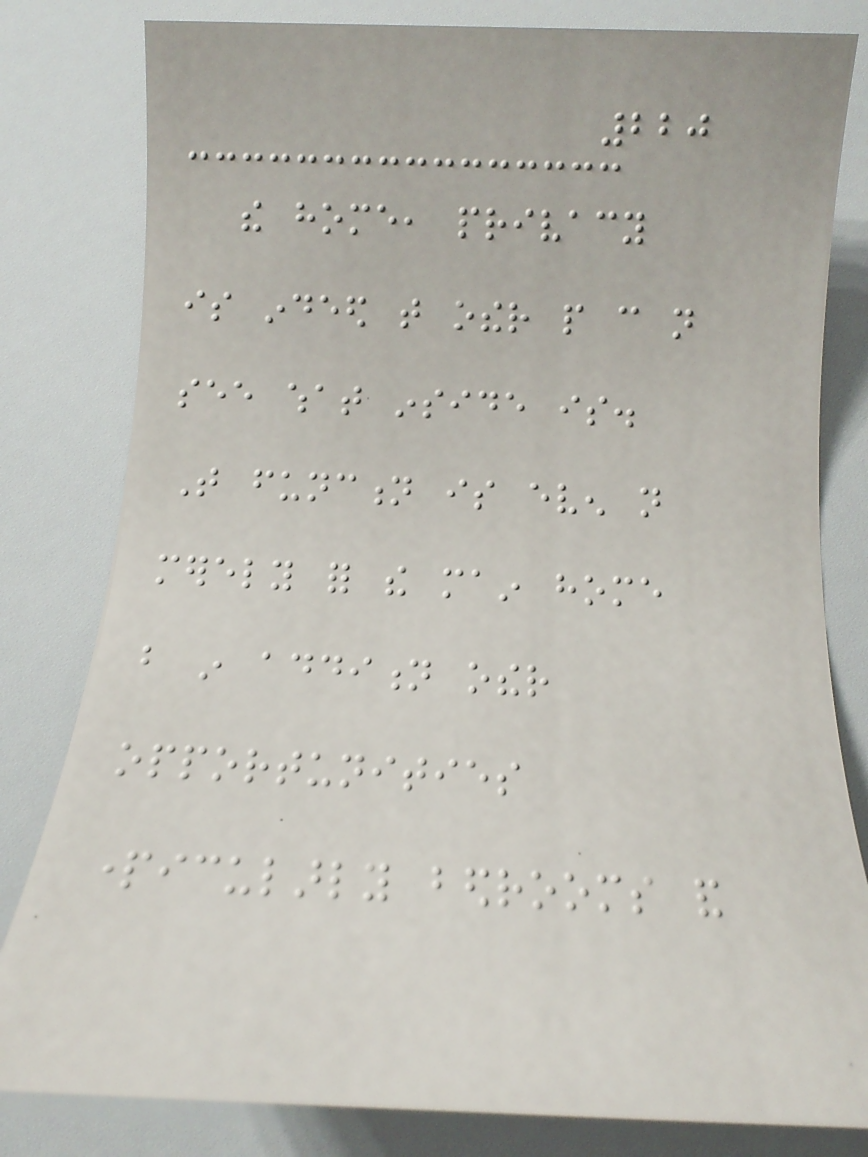220
the home, privacy
is indeed that other people can not
see what inside is.
That function is even not
merely for the main home
but in addition other
opportunities
particularly bedrooms and
